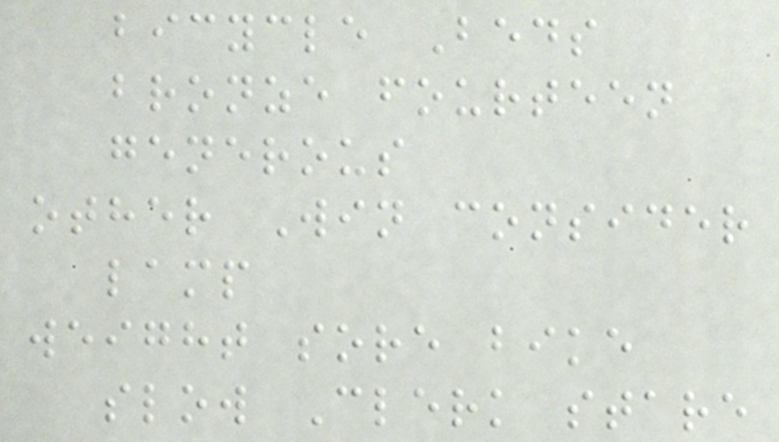bicycle Beds
bronze fourteen
generous
other Win consider
lamp
weight sore bike
slow Clerk stare
